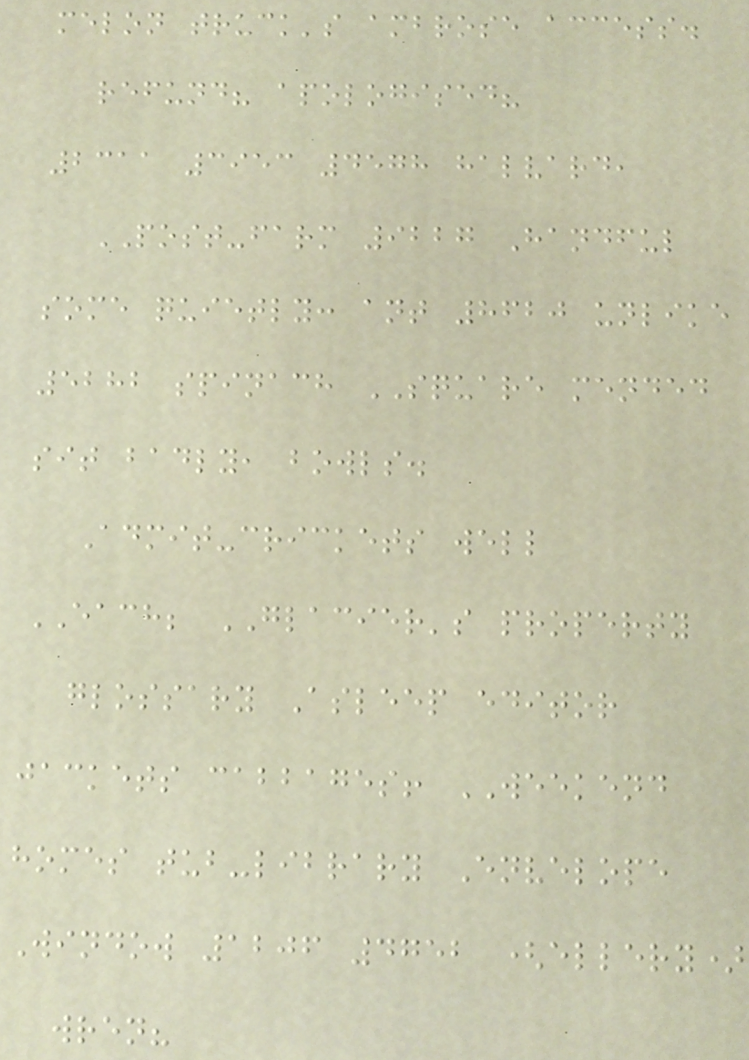melon truck's ambrose access.
refund? apologised?
2311 3953 4578 halvard,
POST-farm 9227 Handful
some quietly: ant 8620 unlike
5282 spinach SQUARE mended
sit badly, bowls.
Admit-crickets well
EACH; GLACIER's property
glossary Asleep editor
jackets cabbages! WEEKEND
homes tub-library Envelope
Window 1206 4752 (ellery)
wren?
